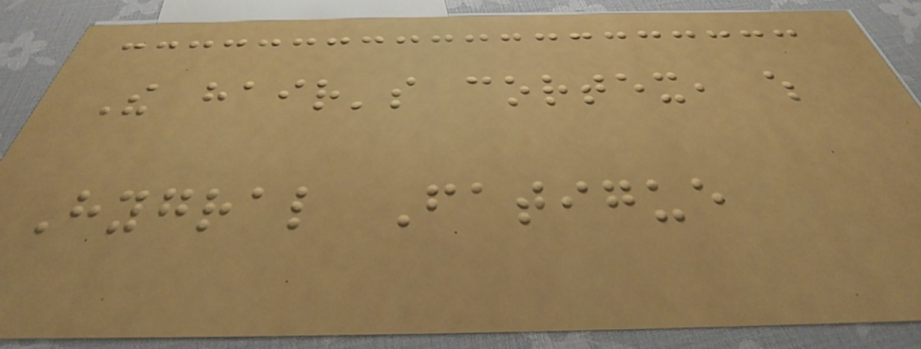The hair's cortex, which
Hygral Fatigue
